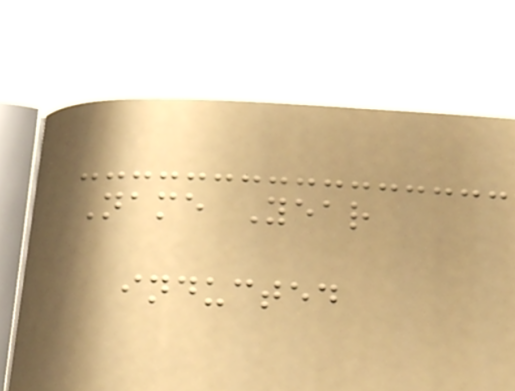Name Year
inducted
